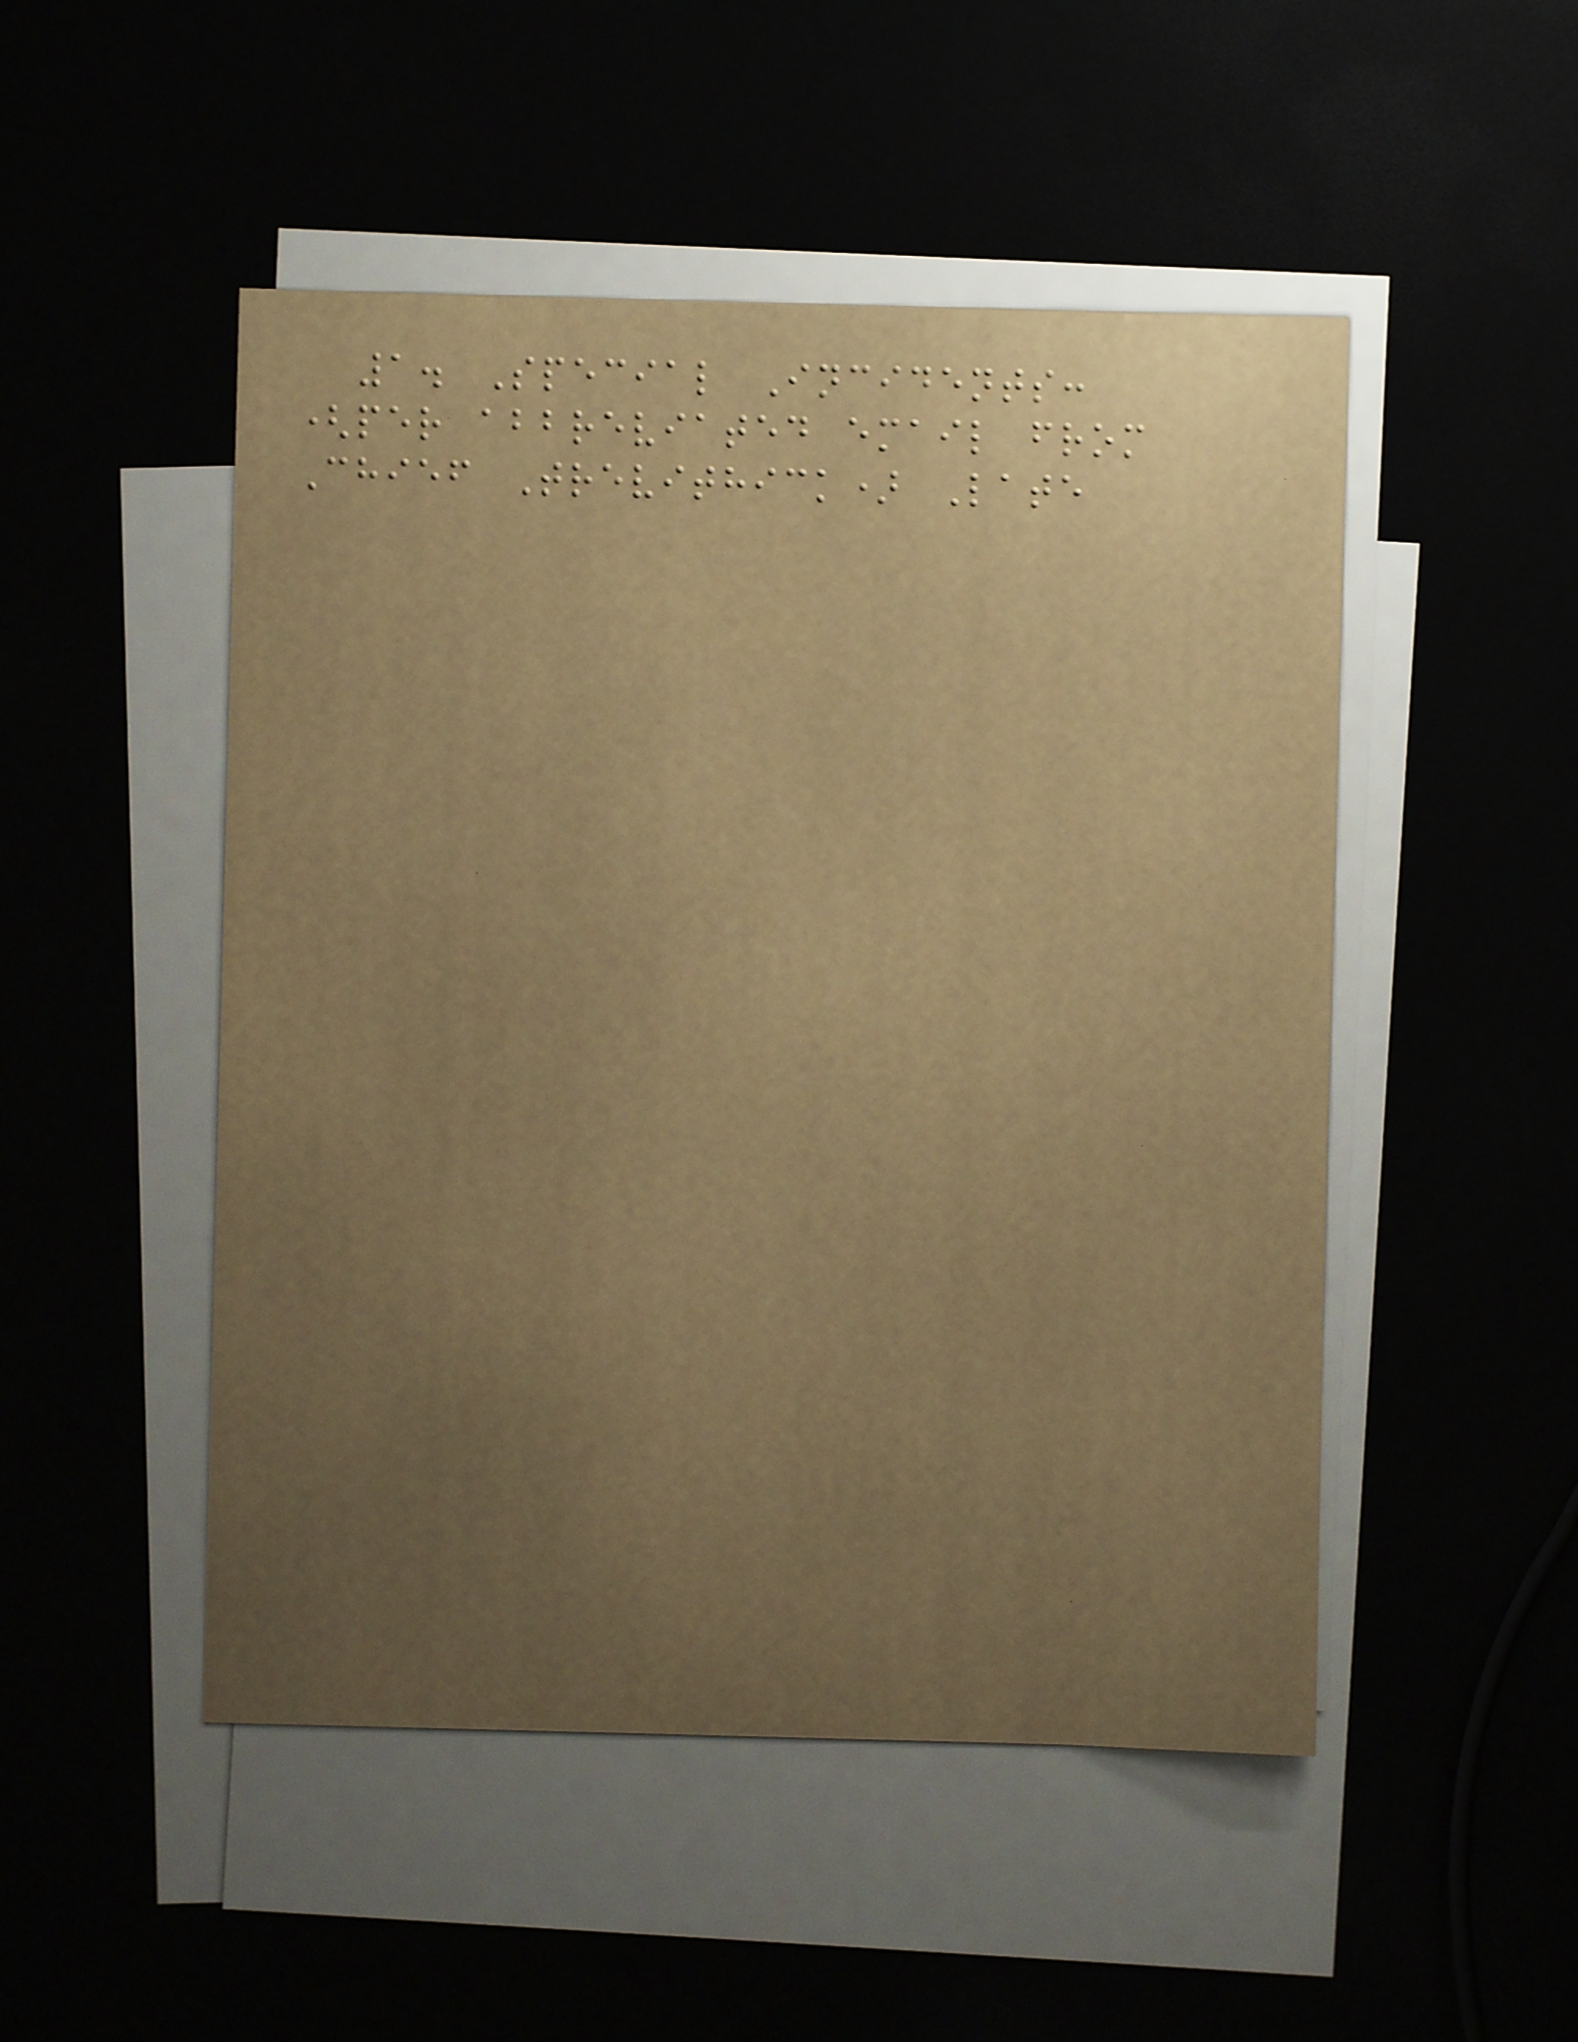1. Special Incidents:
(per abbreviated email from
Chief Trevithick) Late
